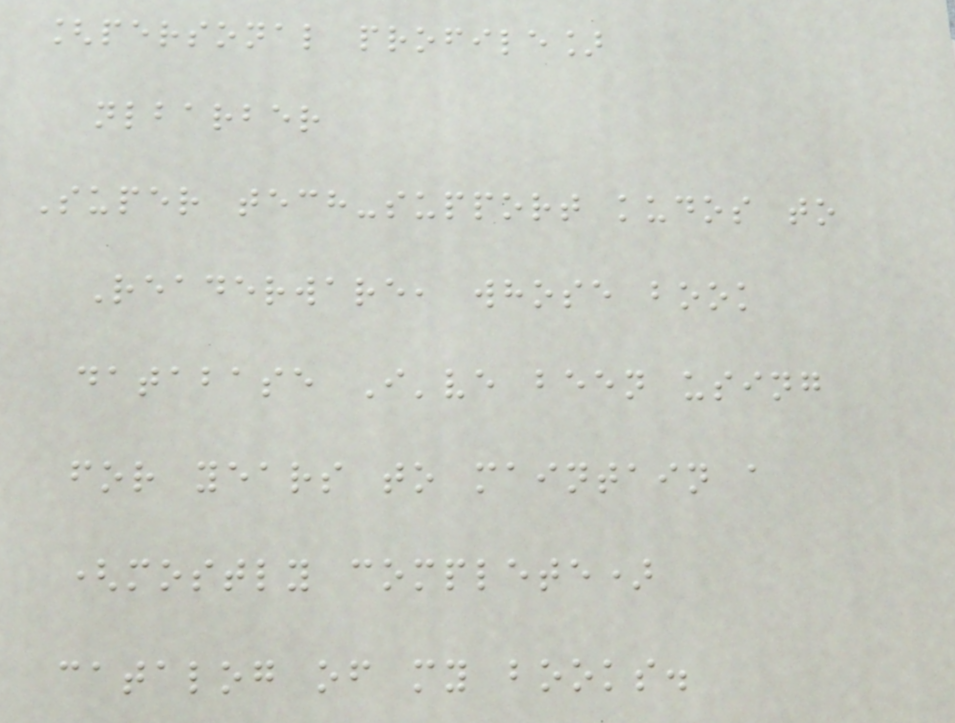[personal profile]
nlbarber
Super tech-support kudos to
Readerware, whose book
database I've been using
for years to maintain a
(mostly complete)
catalog of my books.
